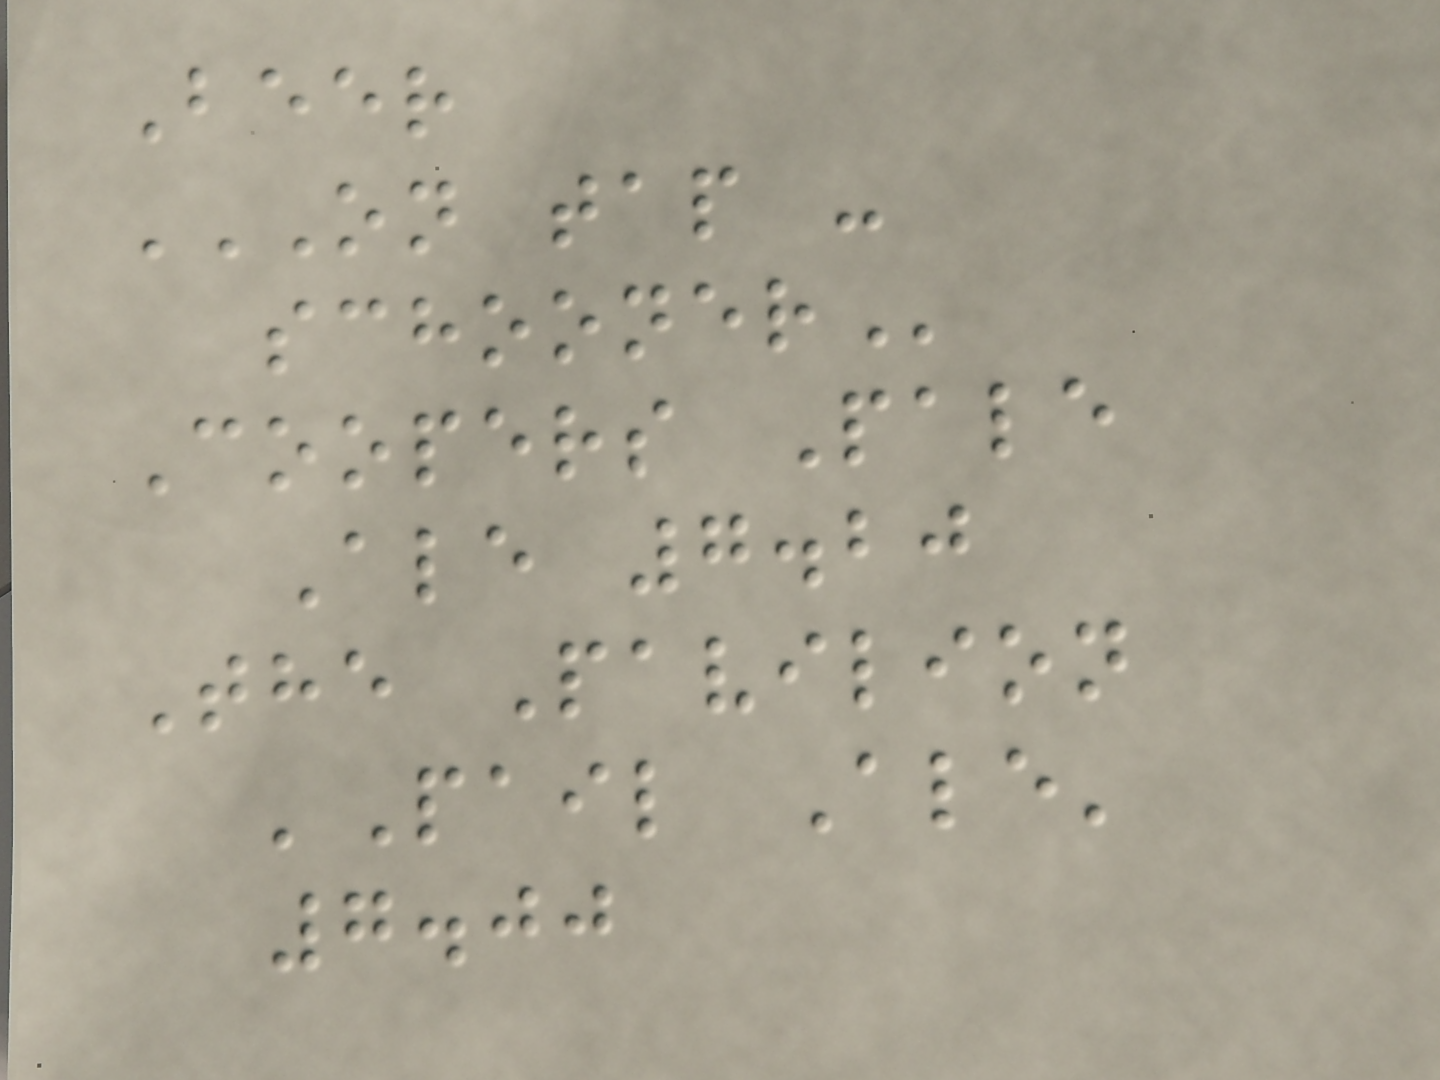Beer
ON TAP -
SCHOONER
Coopers Pale
Ale 7.20
The Pavilion
'Pail Ale'
7.00
